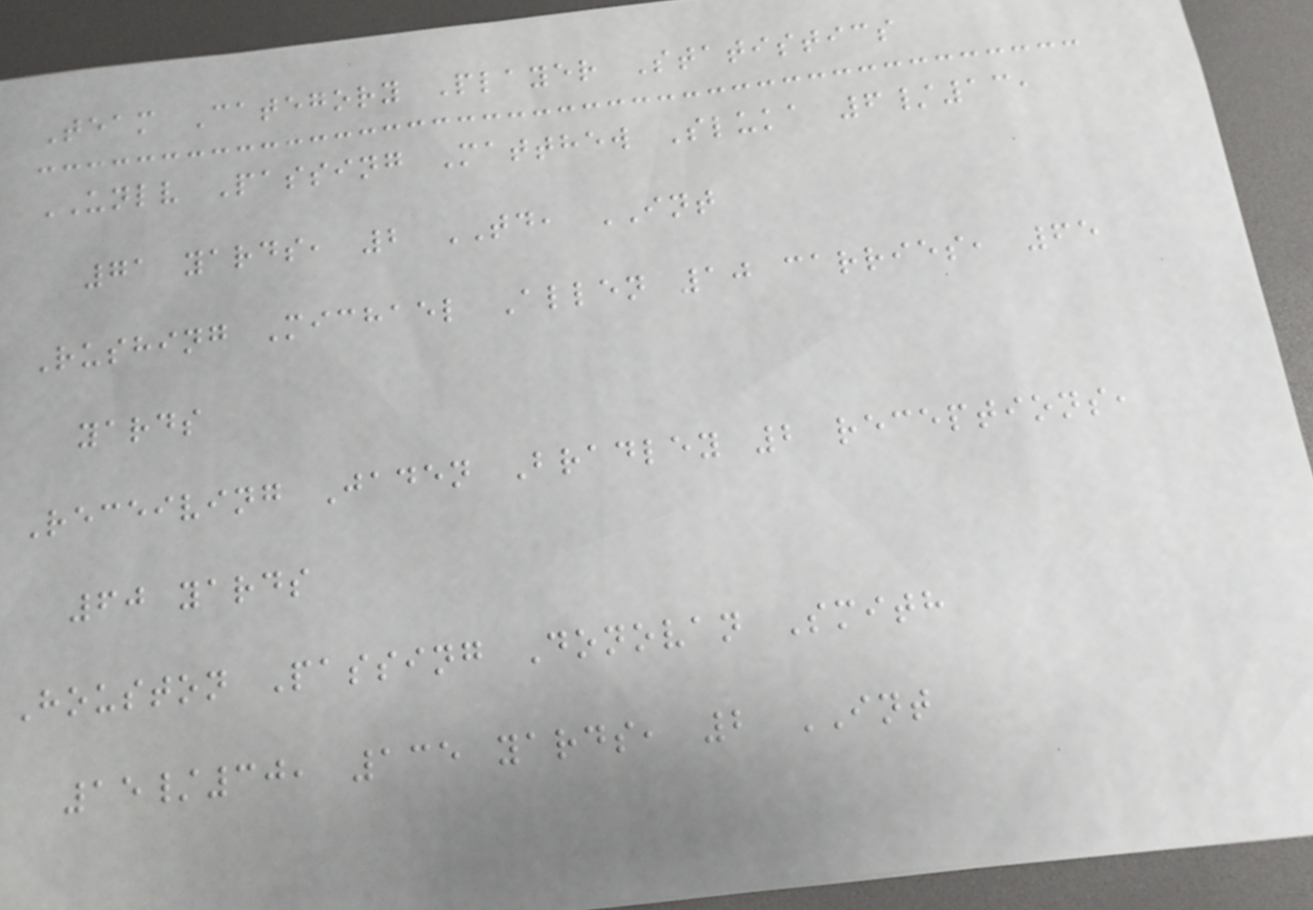Team Category Player Statistics
UNLV Passing Matthew Sluka 6/13,
71 yards, 2 TD, INT
Rushing Michael Allen 10 carries, 65
yards
Receiving Jaden Bradley 2 receptions,
60 yards
Houston Passing Donovan Smith
15/30, 135 yards, 2 INT
